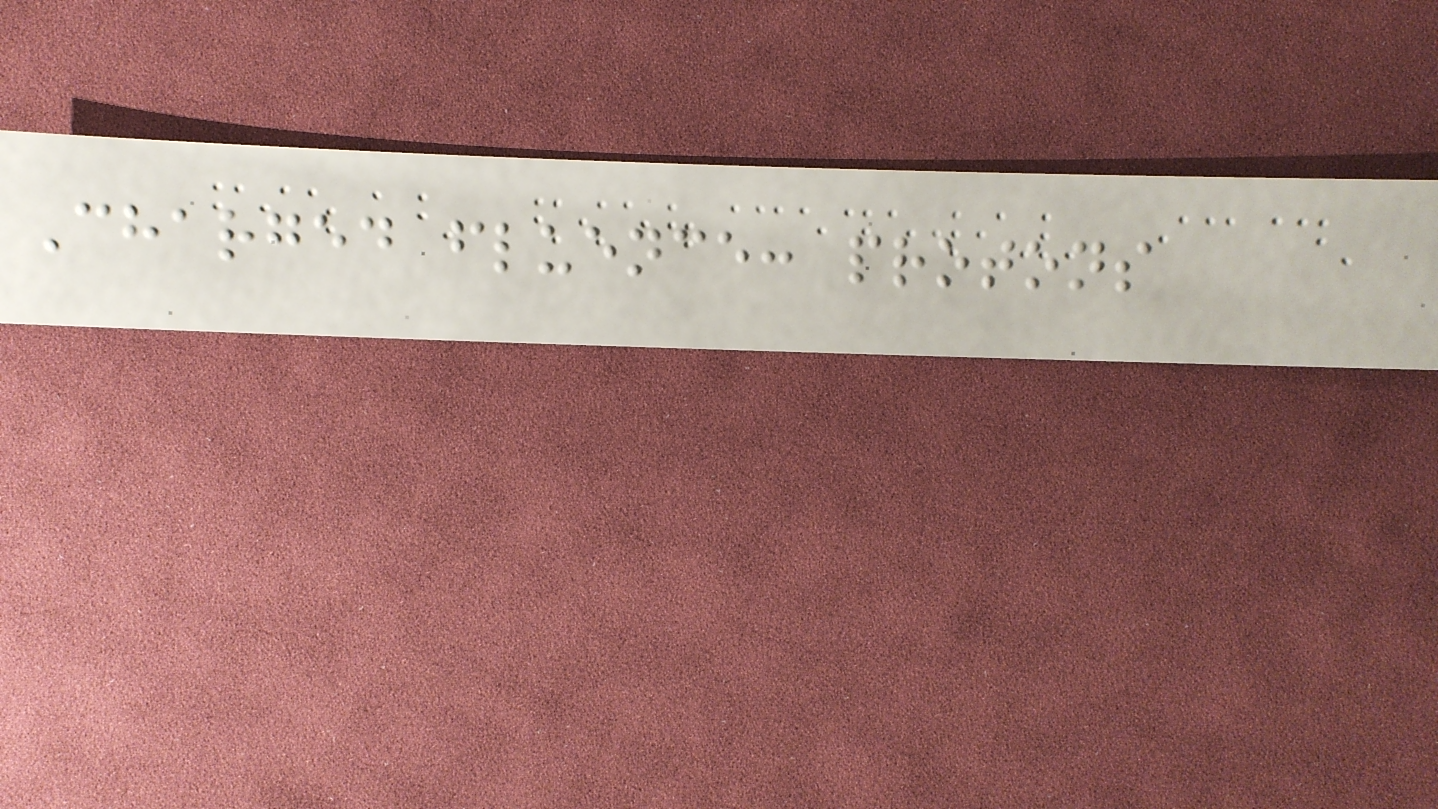Charged fluence: protons
